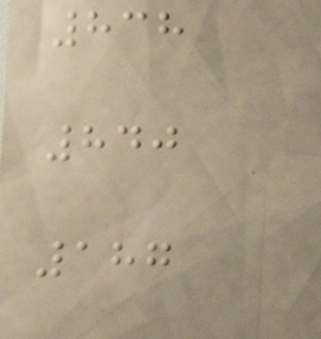838
840
187
